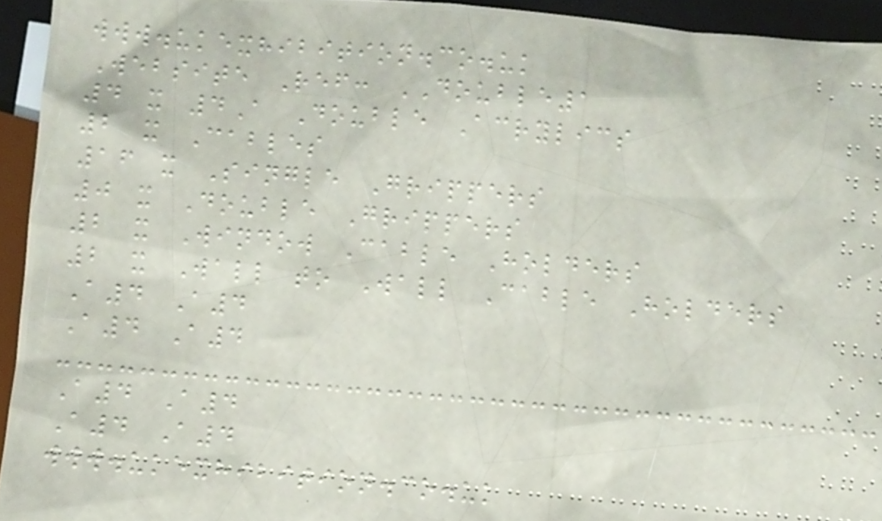www.ukexhibition.co.uk
Website Ref: DOUBLE1
4 x 4A Double Acrylics
2 x Cables
16 x Single Grippers
0 x Double Grippers
2 x Window Cable Holders
2 x Wall to Wall Cable Holders
A4 A4
A4 A4
A4 A4
A4 A4
www.ukexhibition.co.uk
